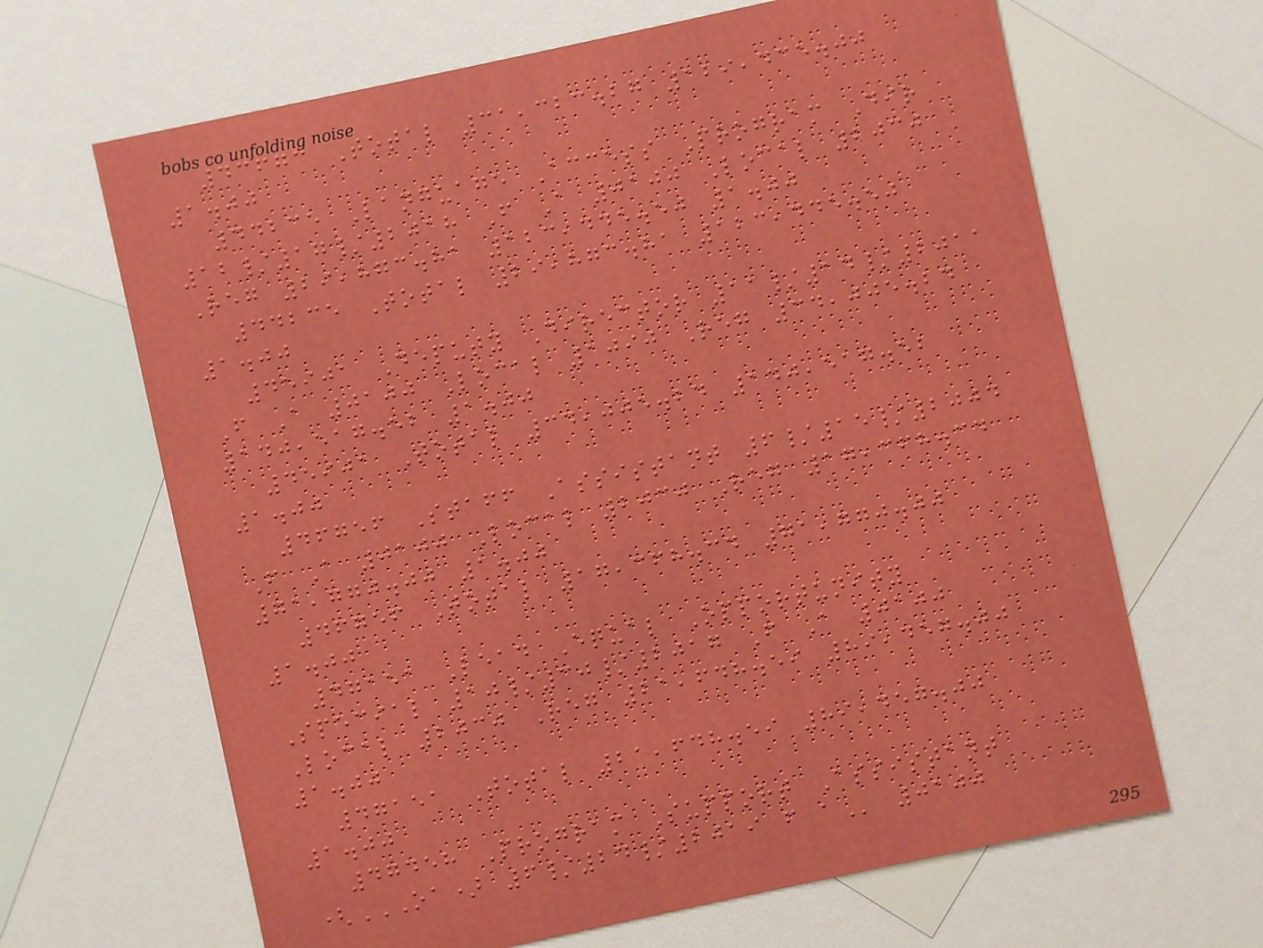43673 Total 31,323.27 129,435.00
1.00
44235 Language Access Program Dir
12/17/2018 F A 0100 Local 2030
Reg 29,873.81 123,445.50 1.00
44235 Total 29,873.81 123,445.50
1.00
45901 Deputy Director 11/14/2011
F A 0100 Local 1090 Reg 34,005.24
140,517.52 1.00
45901 Total 34,005.24 140,517.52
1.00
46756 Staff Assistant 6/15/2004
F A 0100 Local 2030 Reg 17,368.34
71,770.00 1.00
46756 Total 17,368.34 71,770.00
1.00
47151 Lead Equal Opportunity
Special 10/30/2017 F A 0100
Local 2030 Reg 21,648.59 89,457.00
1.00
47151 Total 21,648.59 89,457.00
1.00
47458 Program Support Assistant
(OA) 6/24/2019 F A 0100
